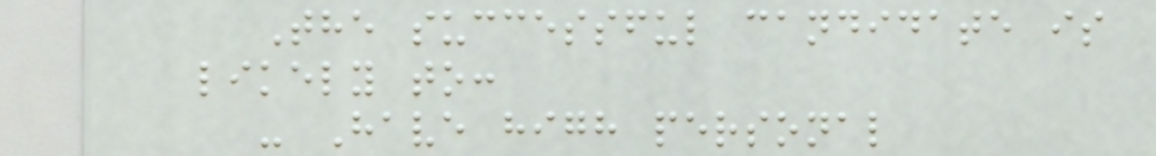The successful candidate is
likely to:
- Have high personal
